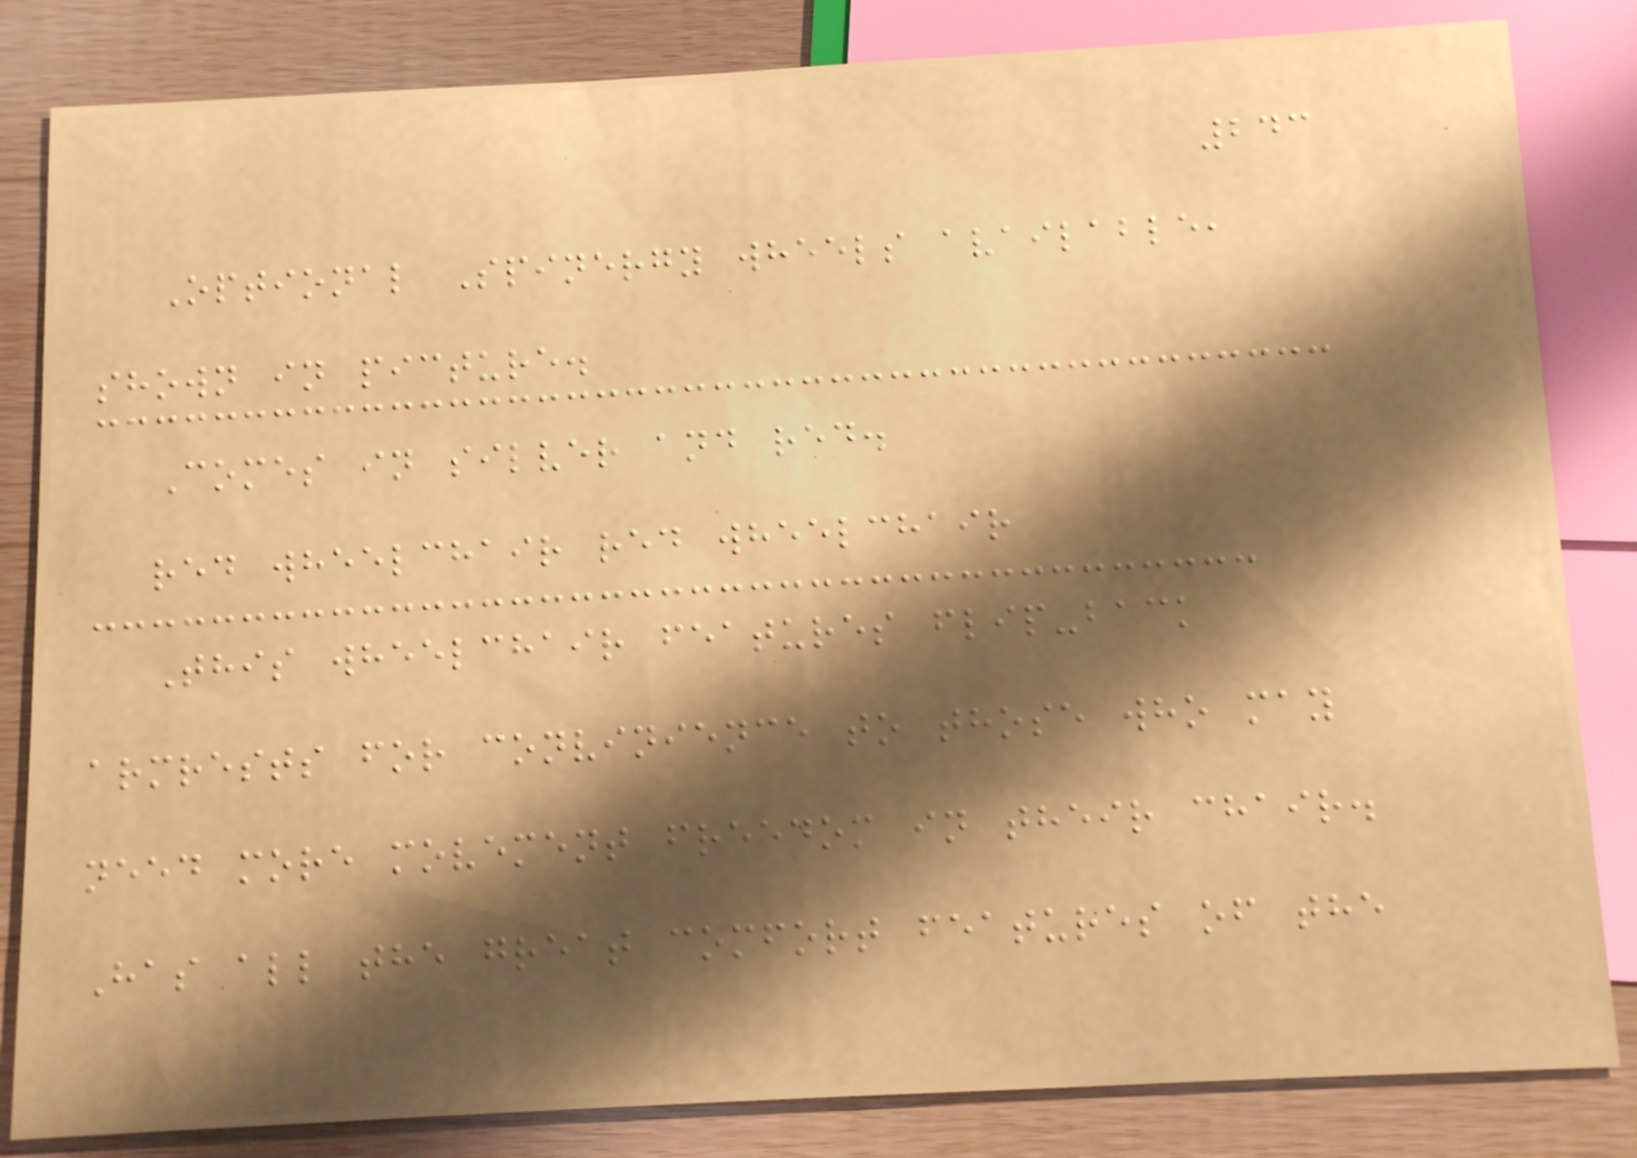243
Optional Spinergy wheels available,
shown in picture.
Comes in silver and red.
red wheelchair red wheelchair
This wheelchair features flip-back
armrests for convinience to those who may
need more movement freedom in their chair.
Has all the great comfort features of the
